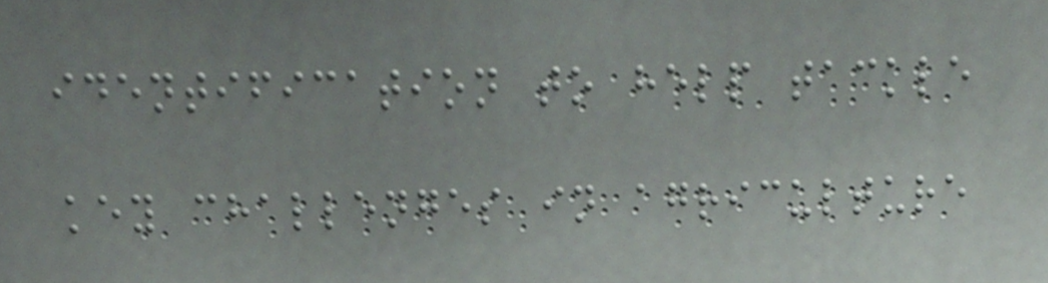identification to help tackle
key challenges in agriculture
